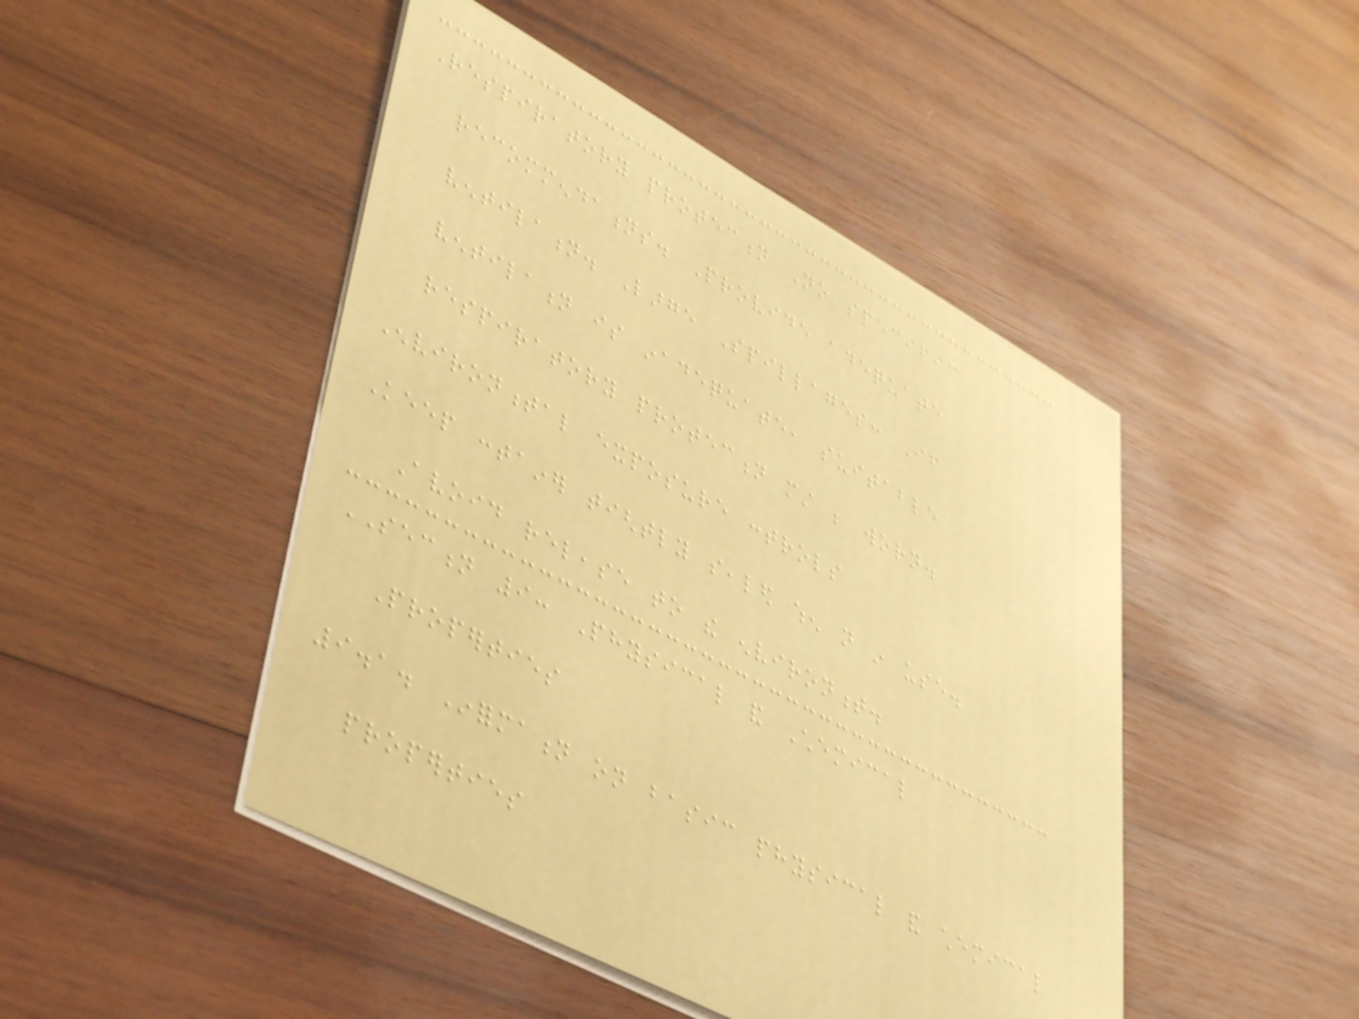Respiratory protection No specific
recommendations. Provide adequate
ventilation. Large Spillages: If
ventilation is inadequate, suitable
respiratory protection must be worn.
Environmental exposure controls
Keep container tightly sealed when not in use.
Avoid release to the environment.
SECTION 9: Physical and Chemical
Properties
9.1. Information on basic physical and chemical
properties
